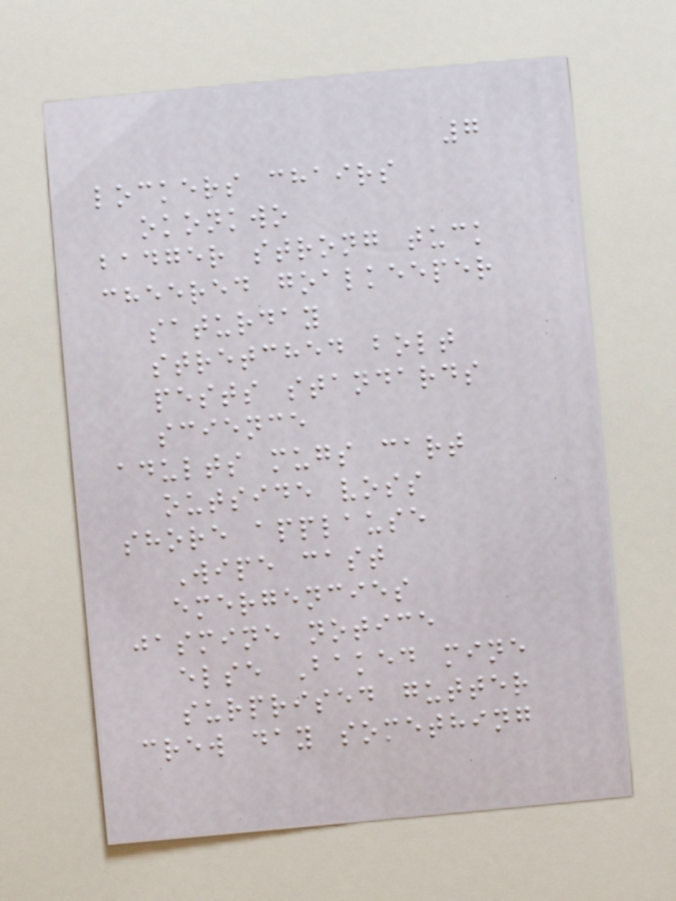7
lockers chairs
okonkwo
badger strong tuck
cheered goalkeeper
saturday
stretched bolt
pests standards
science
adults mugs cart
outside voss
shore applause
Wipe cast
emergencies
jasmine notice
else Baked mine
surprised gutter
crew day something
